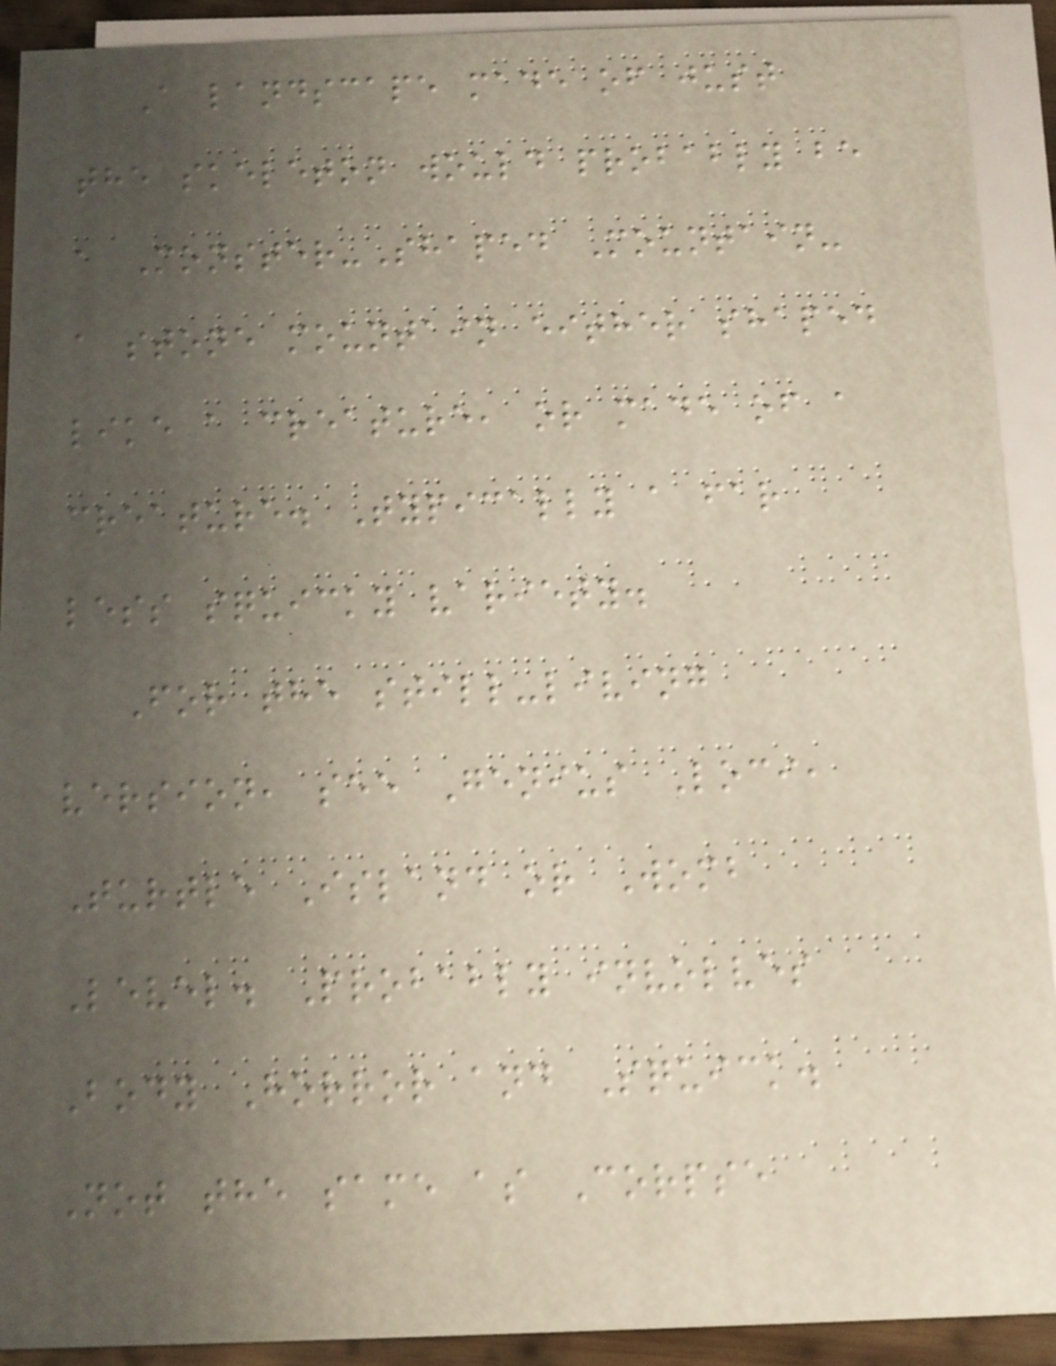A landscape made of just
the skeleton would probably be
a Monster-Shaped Mountain-
a stone mountain either shaped
like a creature, or made of a
creature. Typically a far
less squicky variety.
For the still-living
version, see Genius Loci,
Turtle Island or Womb
Level. Probably involves
Body Horror and Squick.
Not the same as Corpse
